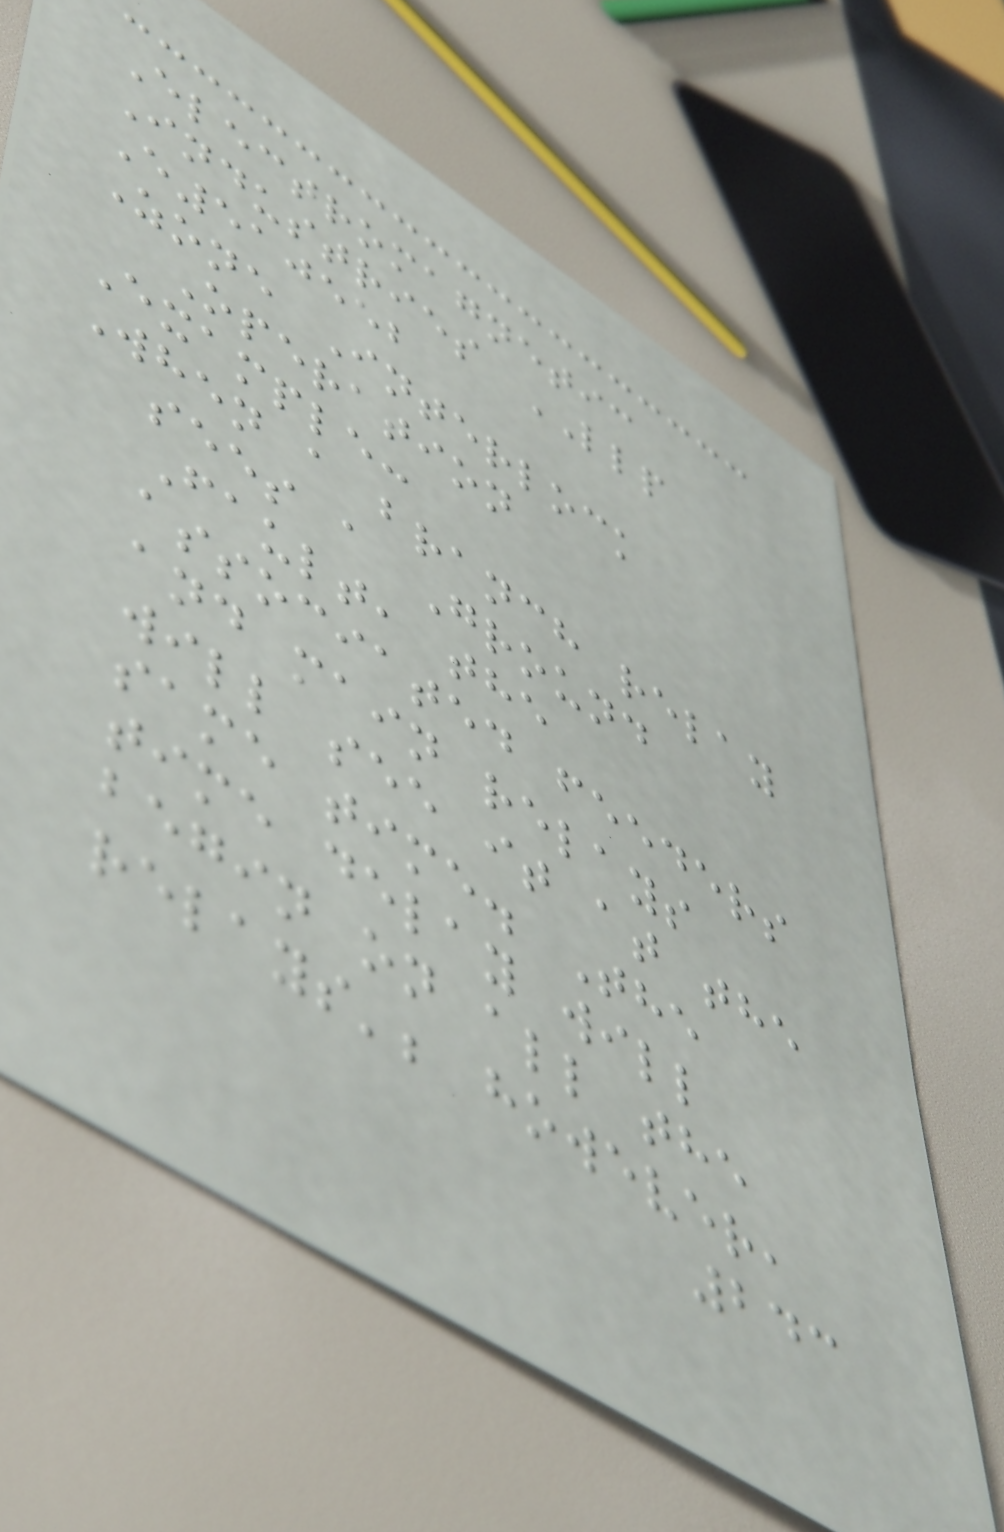Electromagnetic
Industries LLP
E510552
Zone Interlock
Operation
Example:
When a branch relay
sees a Ground
Fault, the
associated feeders
and main relays
will see it at the
same time. The
time delay will
begin on all the
relays'; however,
243
